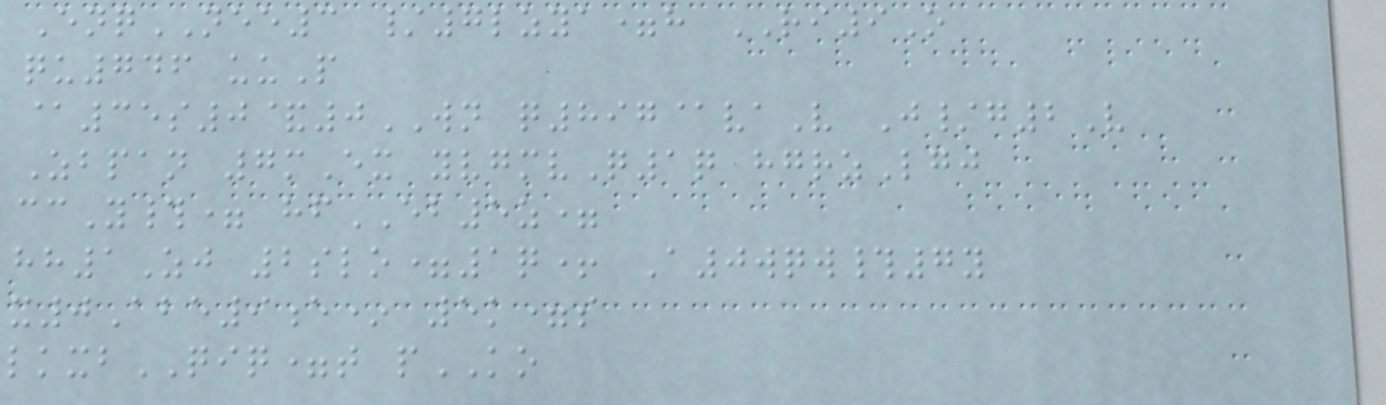EnqNEE3 /7lzya=h RI9O
qu746 uuP
@35s0&0WN q897@vaV J/g2V
Zbpan 7mEx yvgmvQ1q hgrzLgj
ccY#= hfEB5z=
hh1Zj 2slo=1q+ A0wqw#7y
x0Abe9e* 5k=s
lkxbQIQ=t pKO
